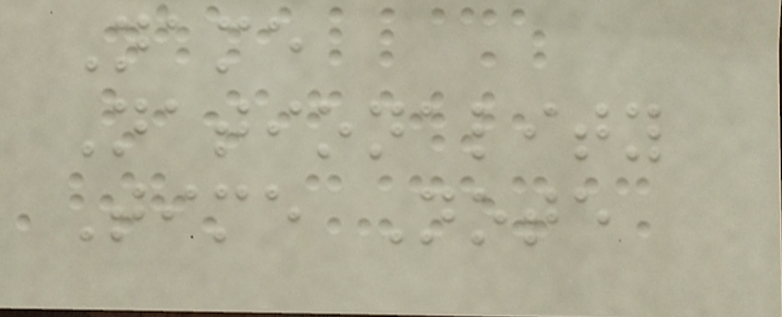Name
Nationality
Time Note
